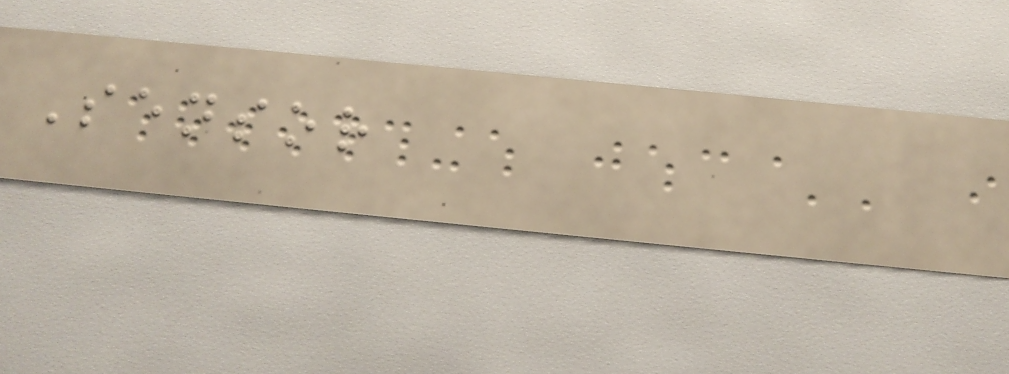Sensor
